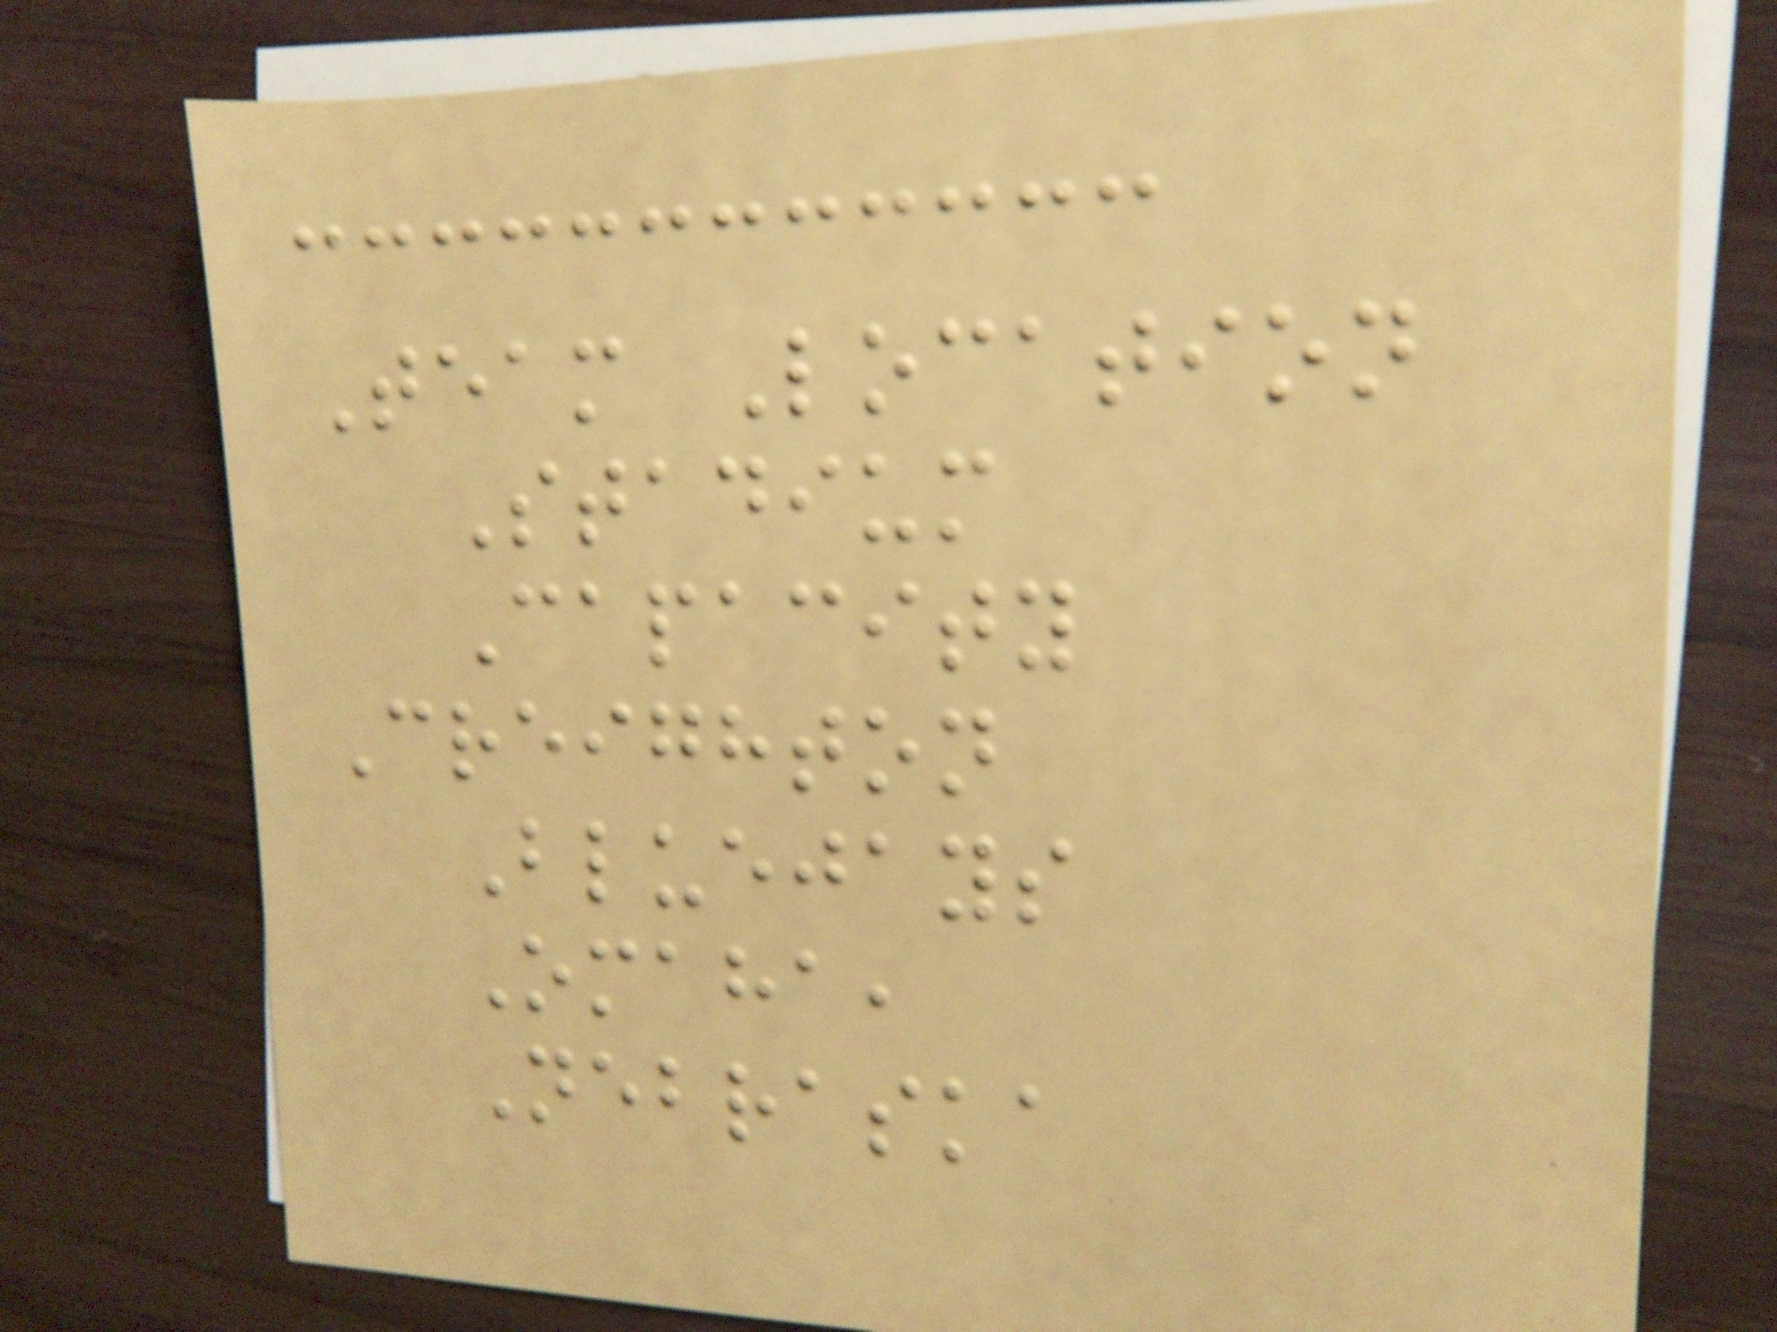Team Location
Stadium
Capacity
Creighton
Bluejays
Omaha,
Nebraska
